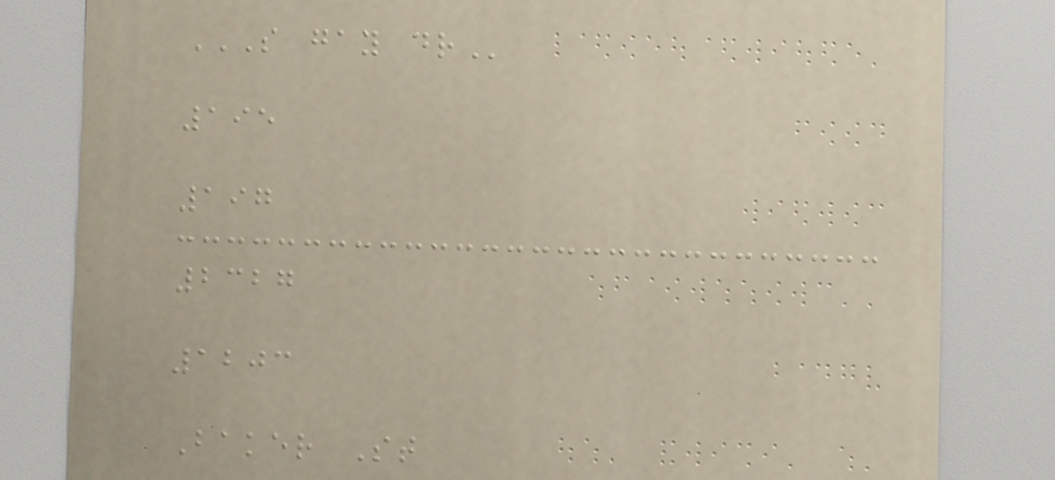S GAY DR
195
197
2327
1203
Baker St
